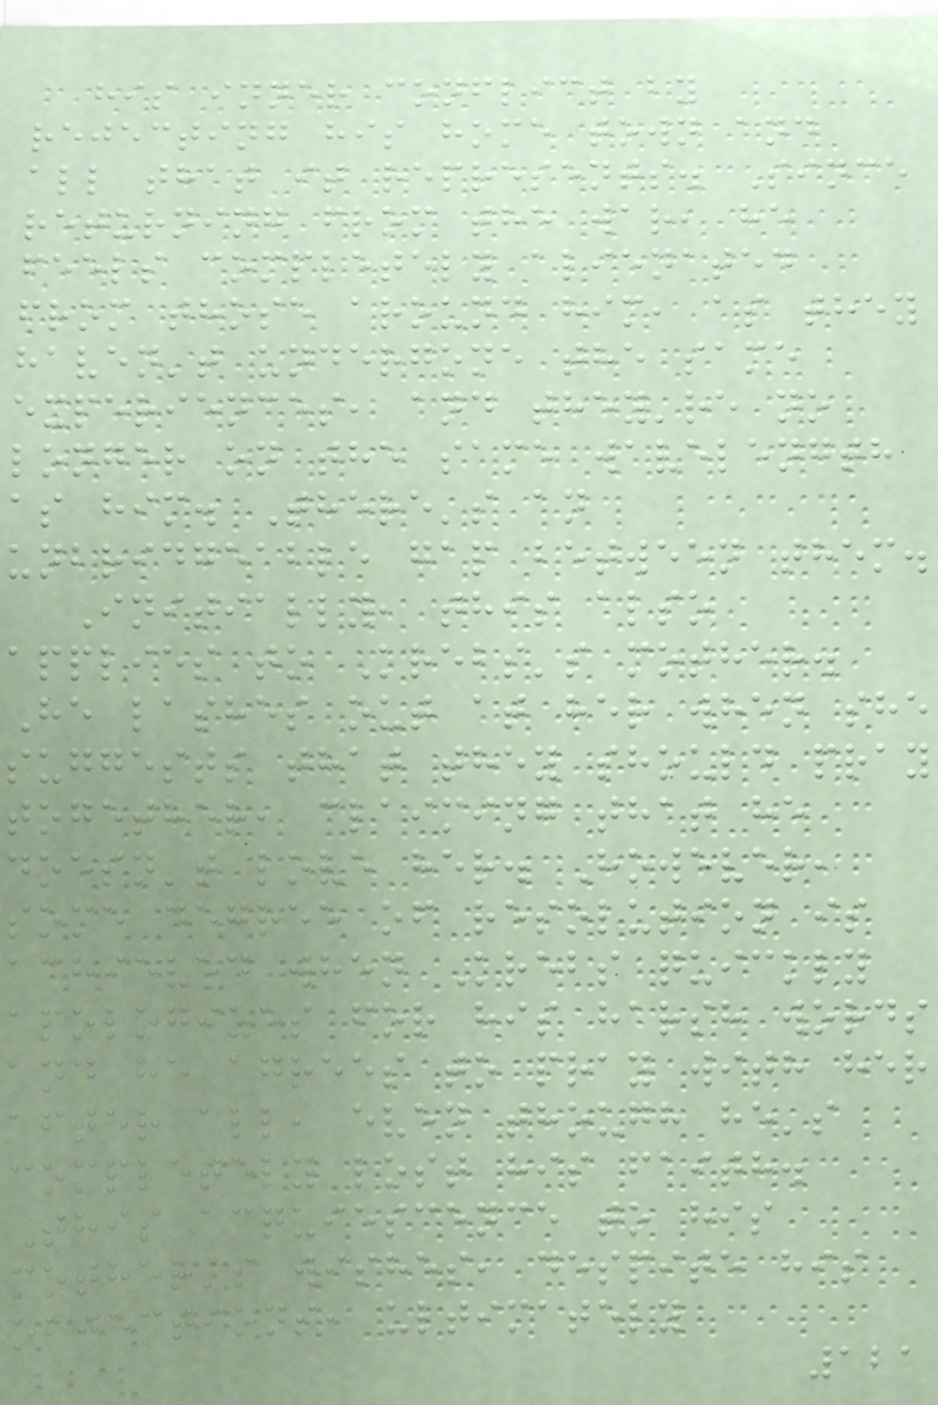his inner conflict by
rejecting his home town and
all that it represents. Since
returning from the war, he
feels completely alienated
from those around him, as they
haven't undergone the same
experiences, and they're no
longer on the same wavelength
as him. There's an
unbridgeable gap between them.
Initially, this also
applies to Krebs's mother.
He lashes out at her when she
suggests that they should pray
together, claiming that he
doesn't love her. However,
some degree of resolution is
achieved when Krebs quickly
apologizes for his harsh words
and he agrees to pray with her
after all, even though he's
completely lost his faith.
This acquiescence to his
mother's wishes, despite his
objections, ultimately
121
